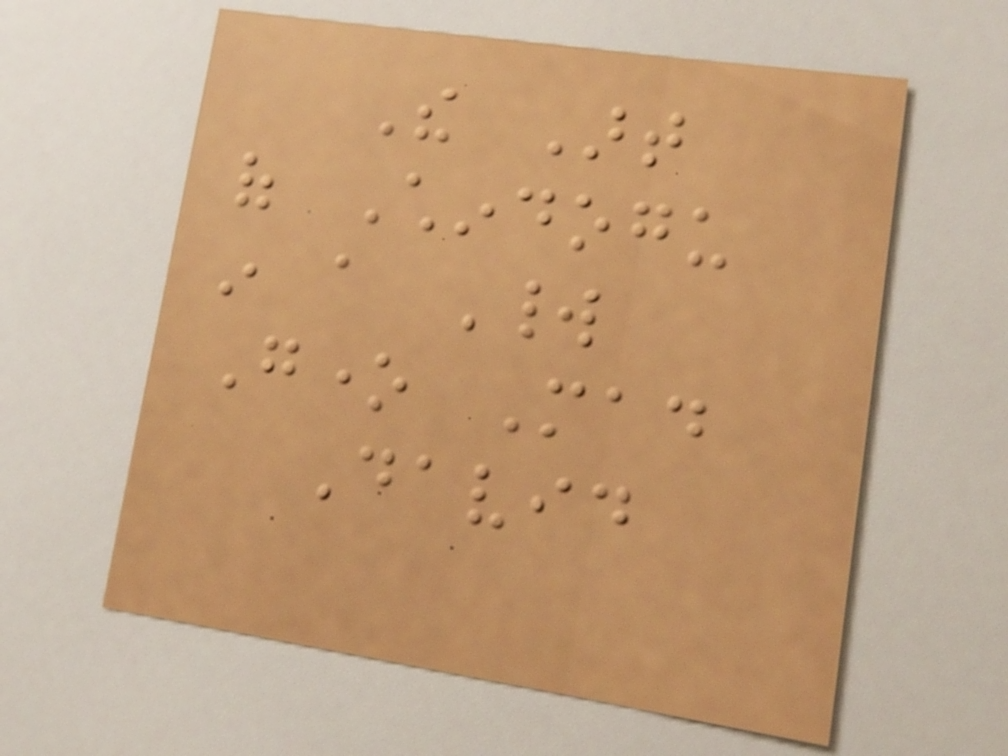The Art
of Chindogu
in a World
Gone Mad
David
